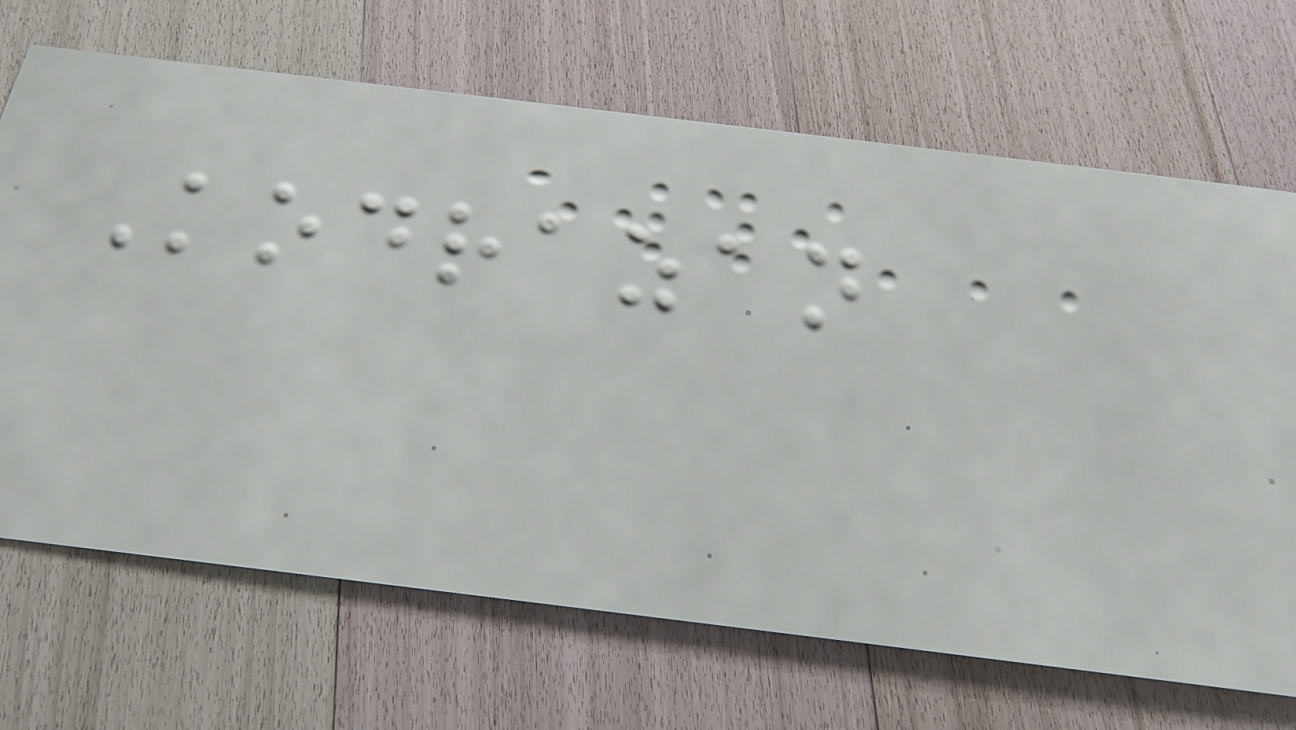Kodrazan
